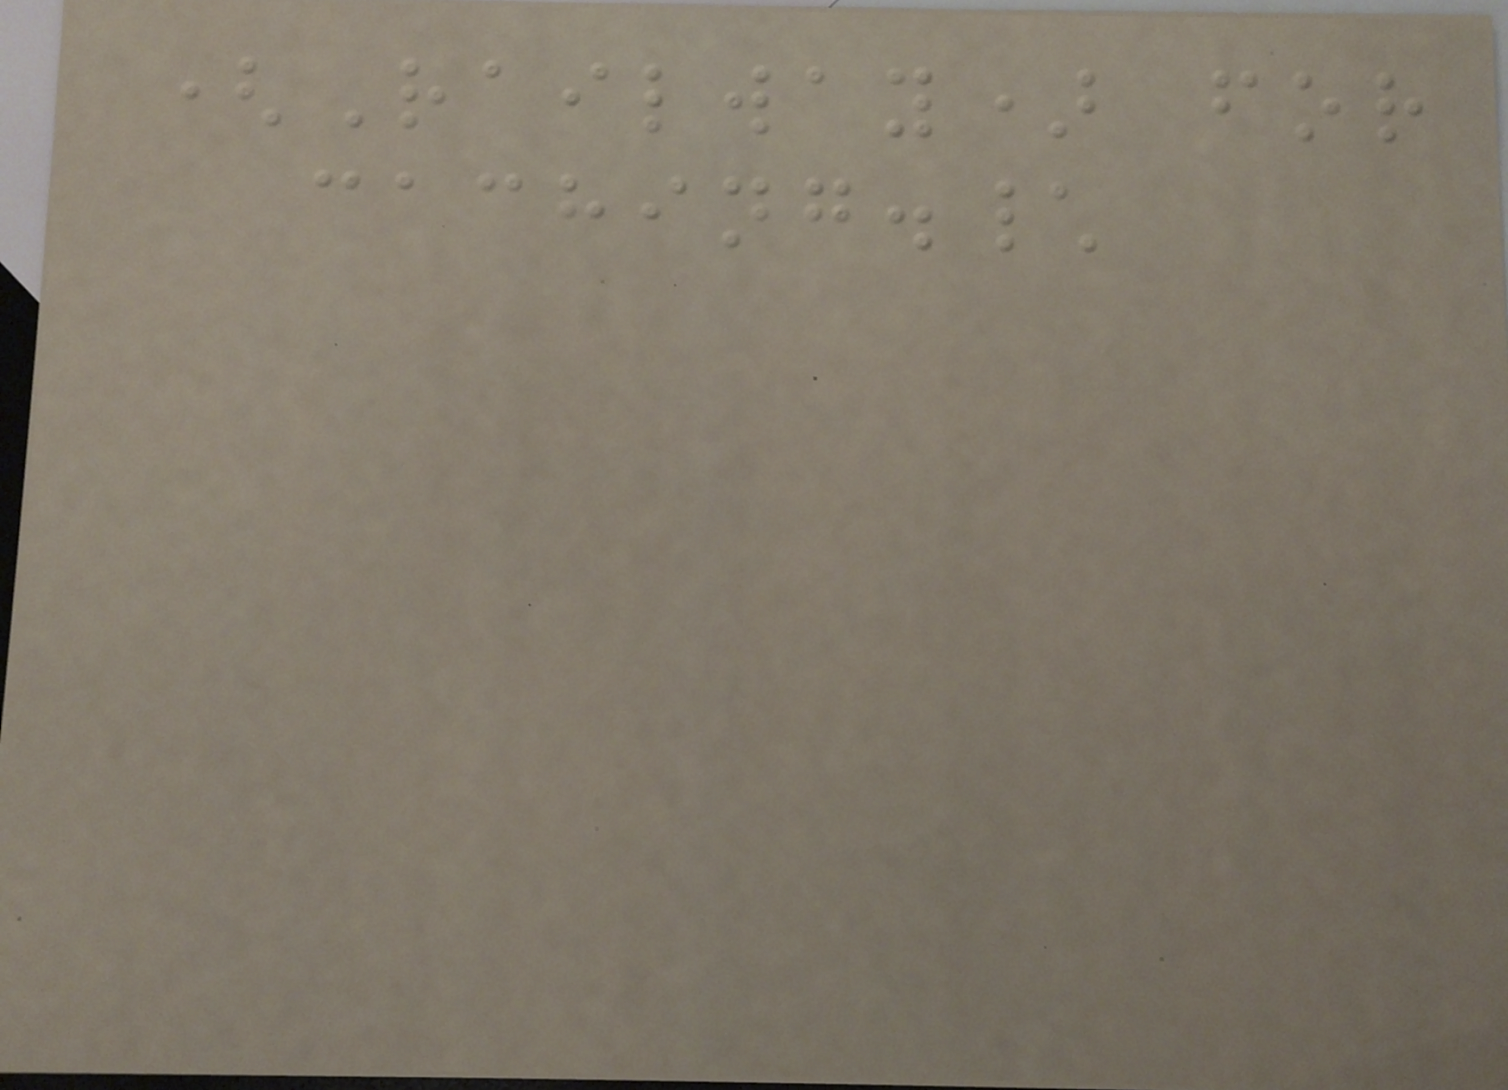(Railway) for
caching.\
